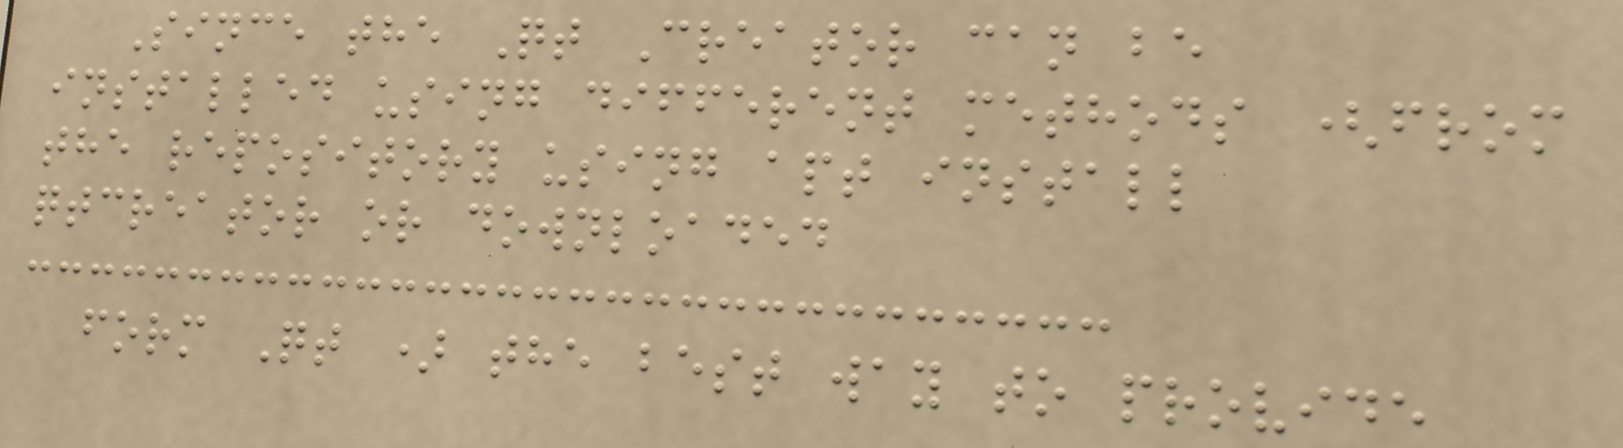Since the Qt Creator can be
installed using different methods (from
the repository using apt install
qtcreator or downloaded
form Qt ) the best way to provide
